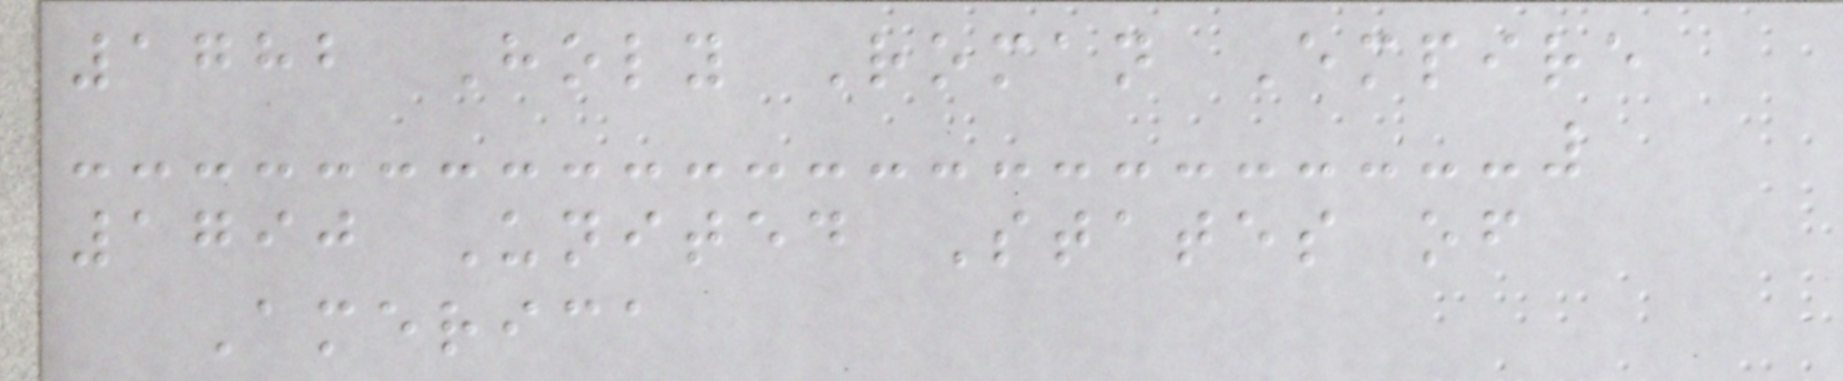1782 Holy Roman Empire
1790 United States of
America
